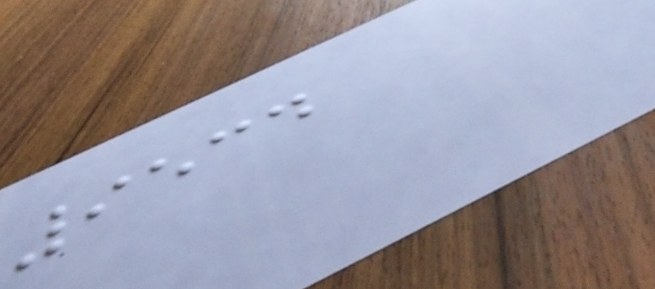9534
